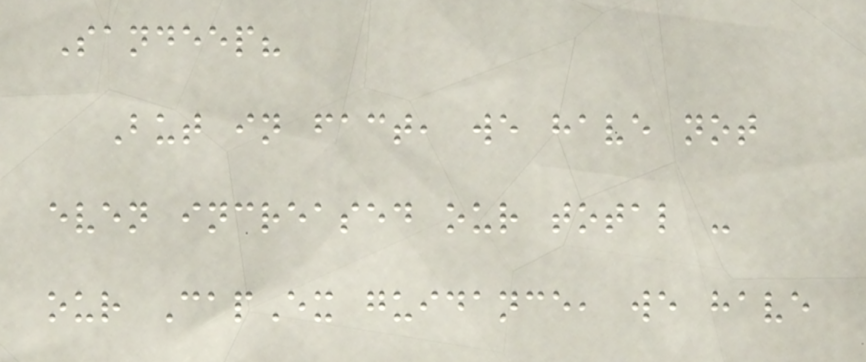Sandeep?
But in fact, we have not
even increased our total -
our CapEx guidance, we have
